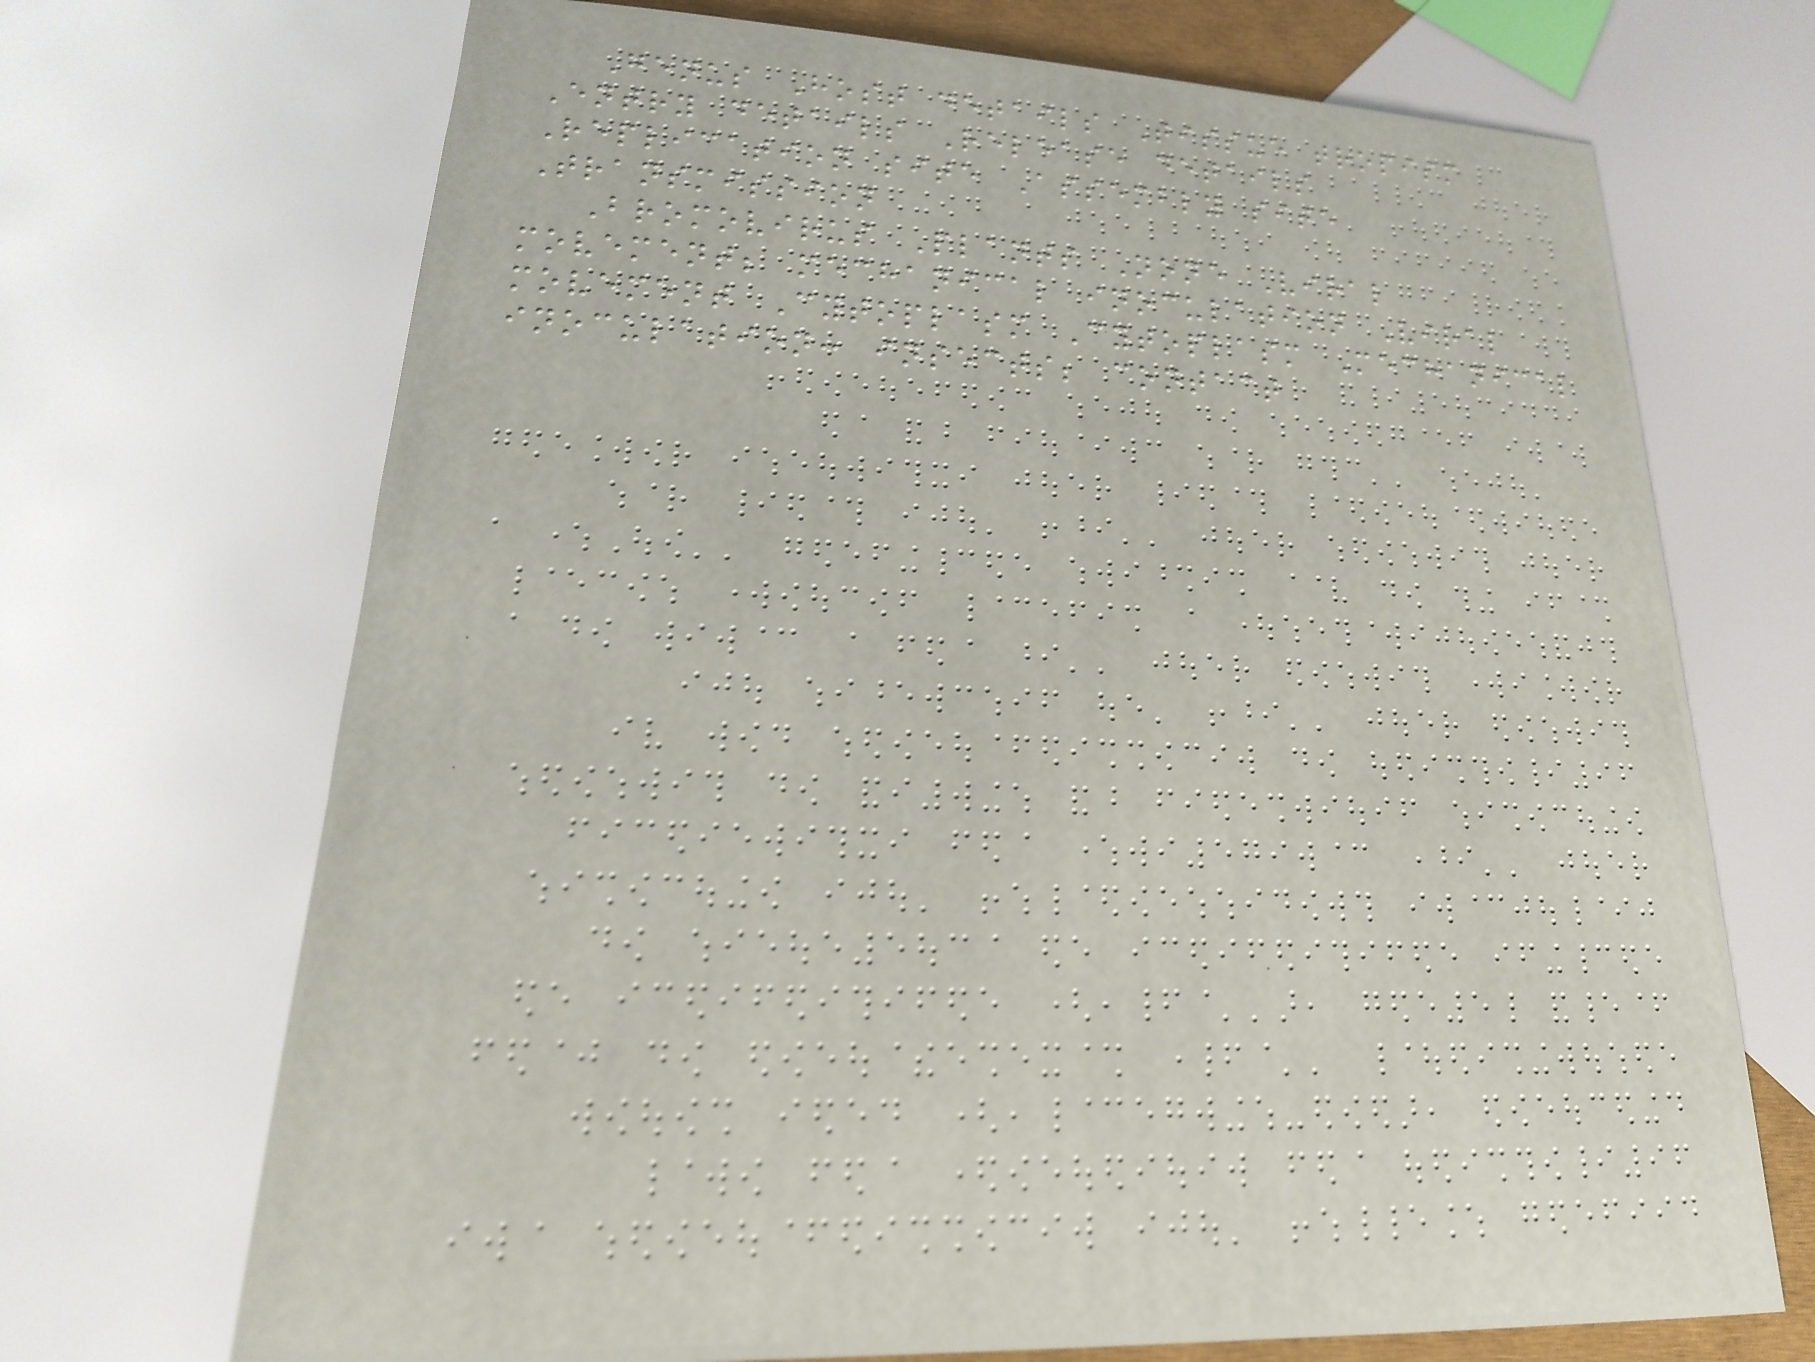Genus Host details Tissue tropism
Entry details Release details
Replication site Assembly site
Transmission
Bromovirus Plants None Viral
movement; mechanical inoculation Viral
movement Cytoplasm Cytoplasm Mechanical
inoculation: insects; contact
